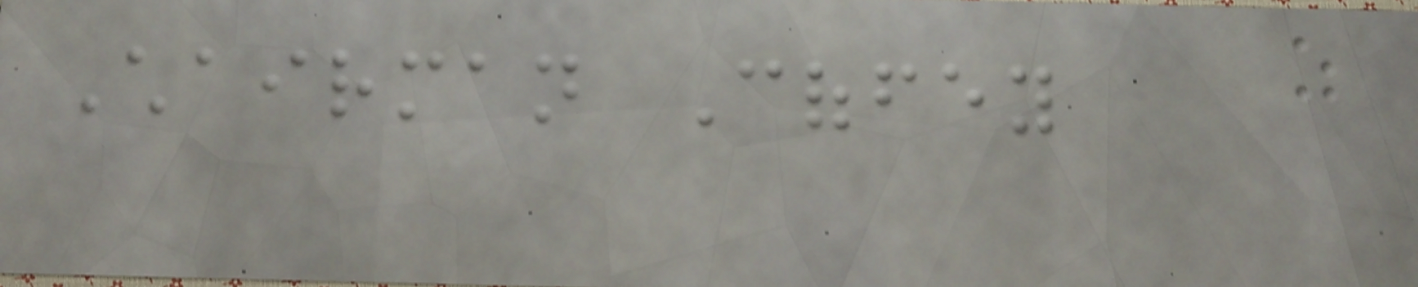Chairman Coffey
